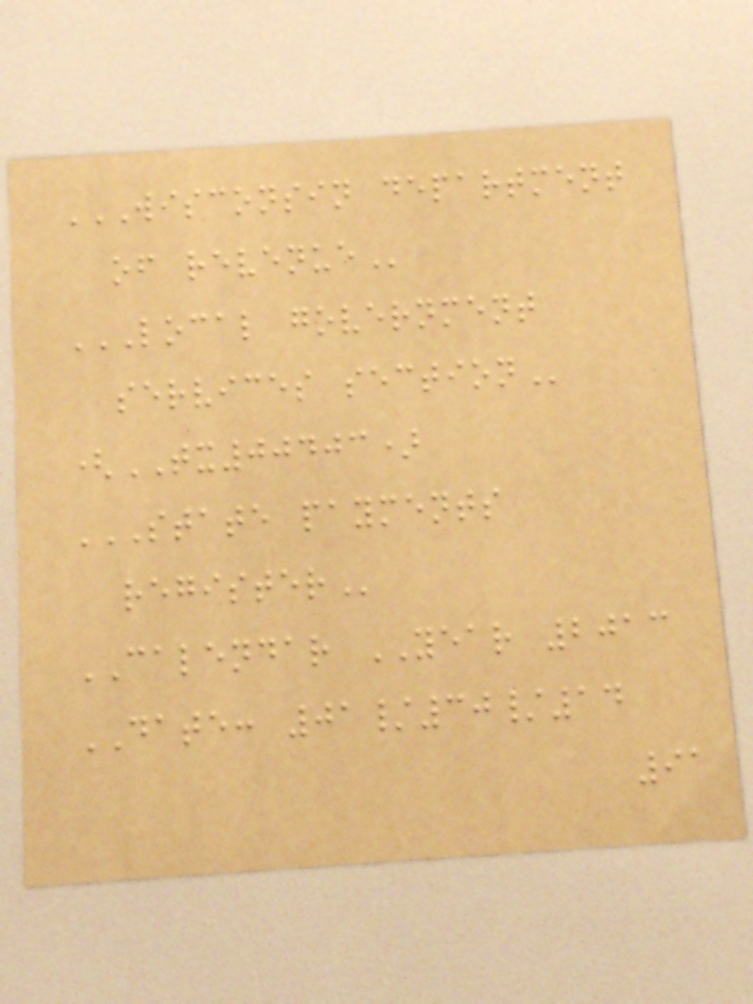WISCONSIN DEPARTMENT
OF REVENUE
LOCAL GOVERNMENT
SERVICES SECTION
(TX00403)
STATE PAYMENTS
REGISTER
CALENDAR YEAR 2013
DATE: 01/30/14
91
